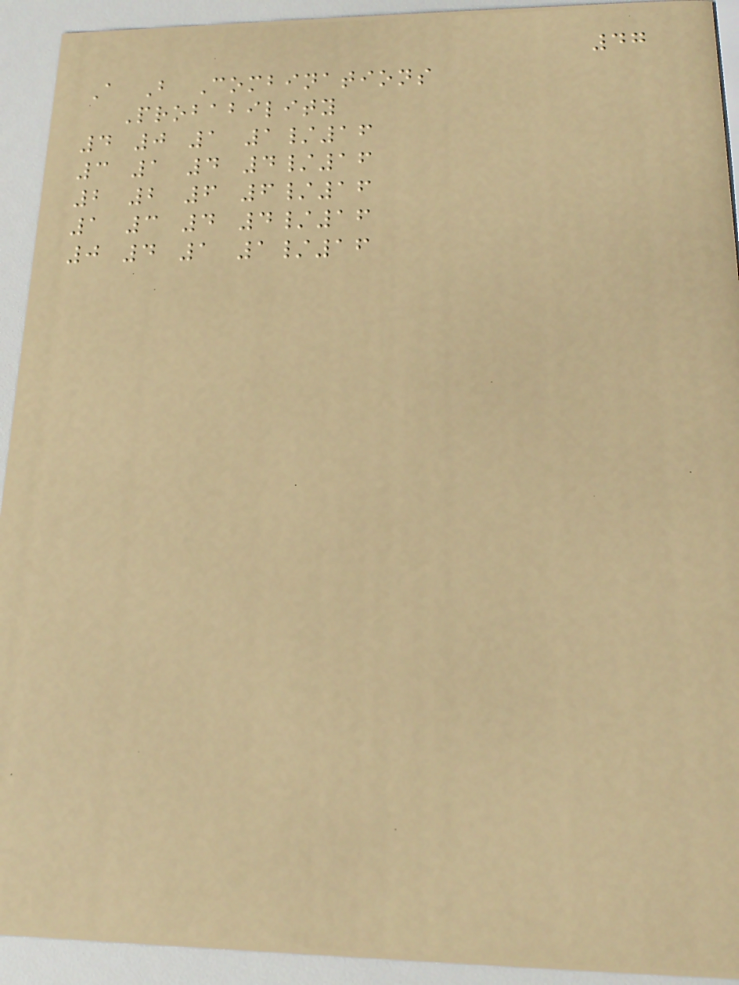47
A B Combinations
Probability
4 0 1 1/16
3 1 4 4/16
2 2 6 6/16
1 3 4 4/16
0 4 1 1/16
